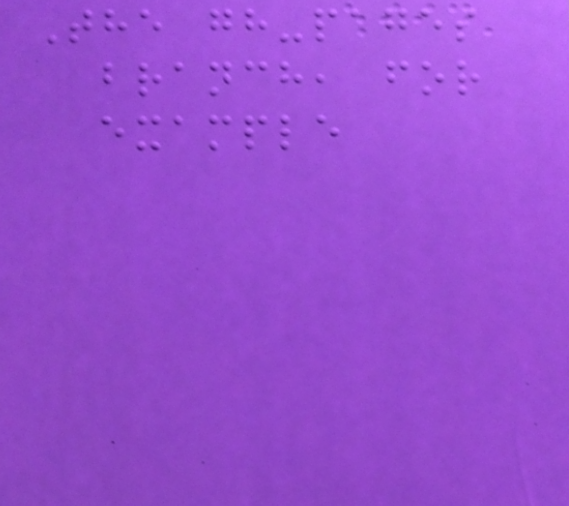The gh-pages
branch, for
example
